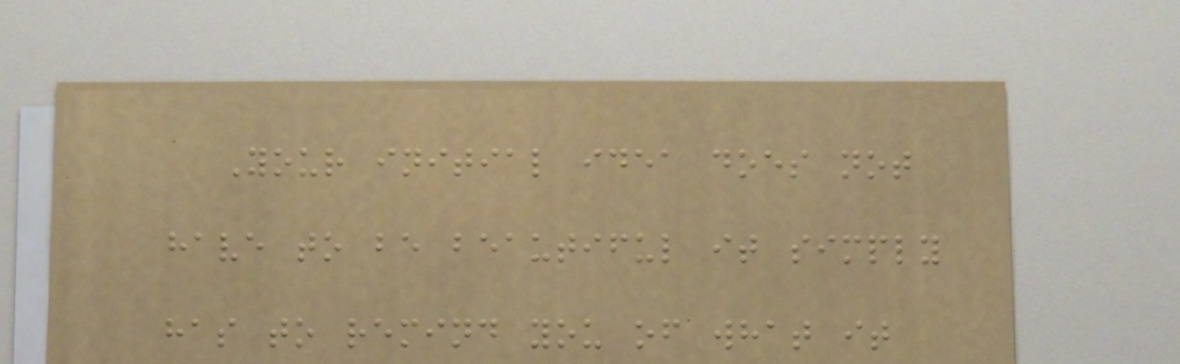Your initial idea does not
have to be beautiful it simply
has to remind you of what it
